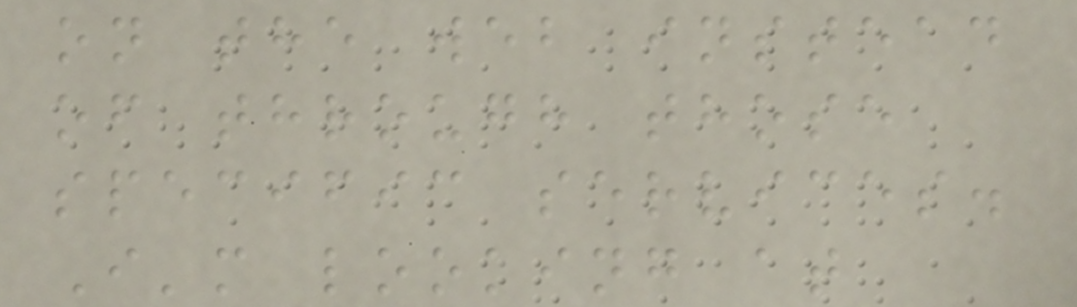on the web instead
of through those
specific services.
I'm looking at
